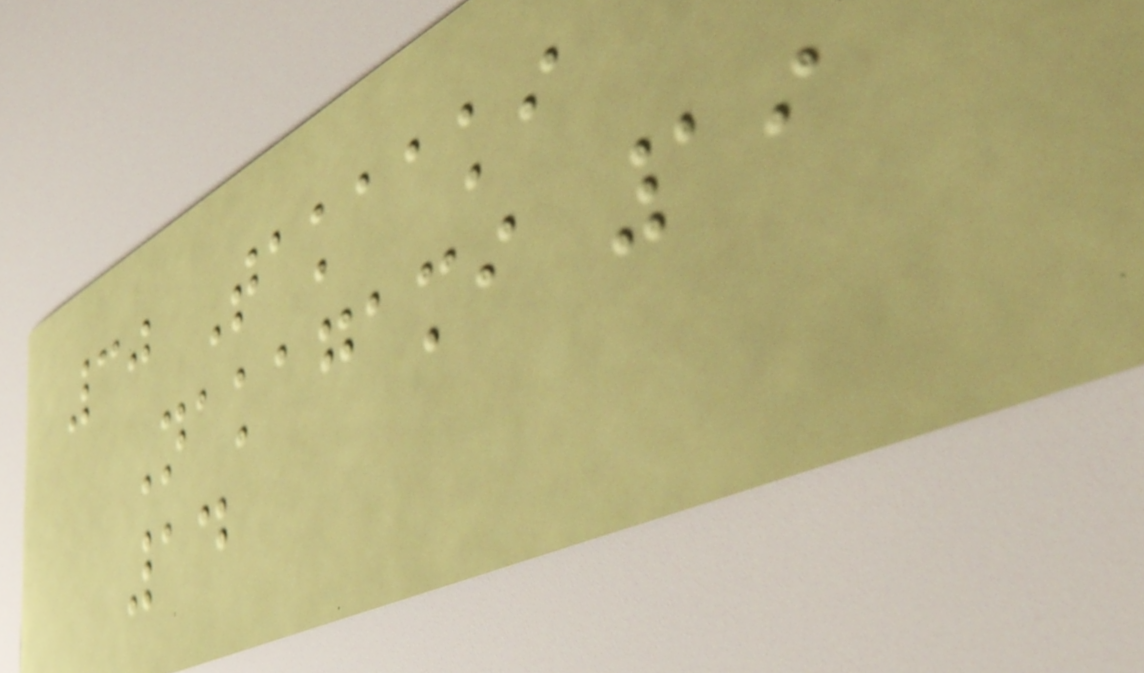30 Takaaki
Nakagami 19
14
